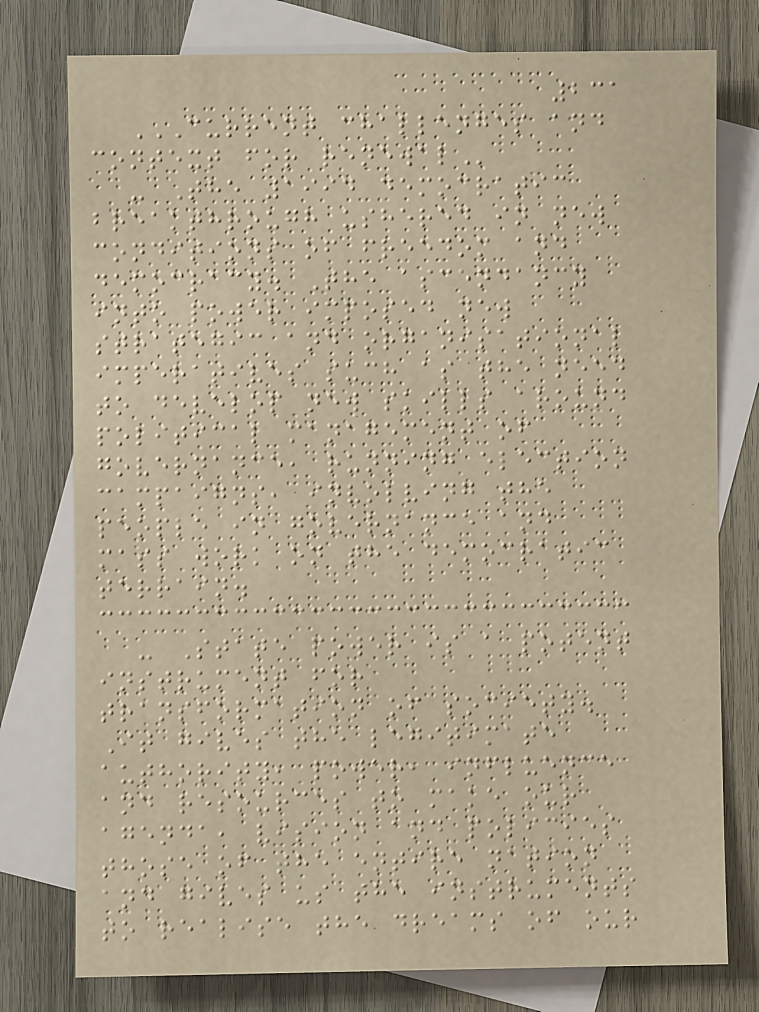231
CURRENT CHALLENGES AND
CONTEXT FOR RENEWAL
- The 1994 democratic
breakthrough ushered in new
conditions of freedom and
democracy. The ascendancy
into power imposed new
strategic and organisational
imperatives such as the need
to develop new skills around
political management of
governance, running election
campaigns, involving the
people in governance and
mass work on the democratic
terrain.
- State power is a potent
instrument for
transformation of society.
It gives the legitimate
authority, power, influence
and resources to make our
agenda, vision and policies
those of the entire nation
and gives us the instruments
to realise the dreams of our
